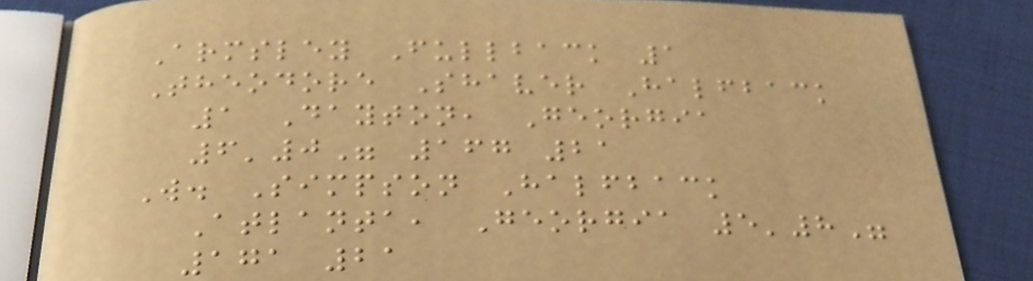Armsley Fullback 1
Theodore Shaver Halfback
1 Dayton, Georgia
6'0" 167 21
W. Simpson Halfback
Atlanta, Georgia 5'8"
171 21
